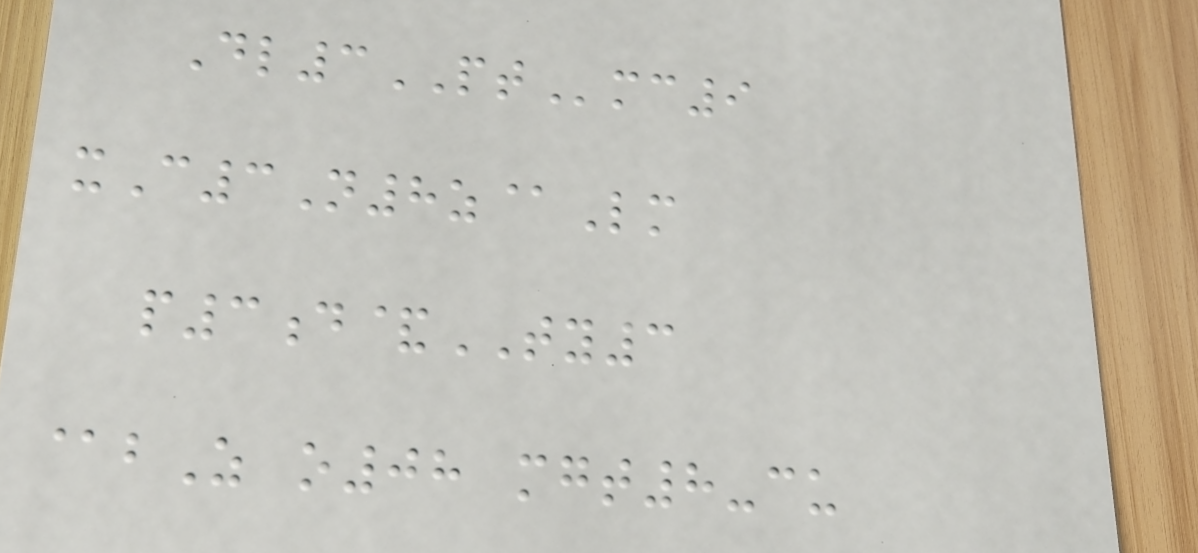Dl3PTmc9
xC3N8z@Lm
p3d&TY3
@bZ o08 mgt8-cu
